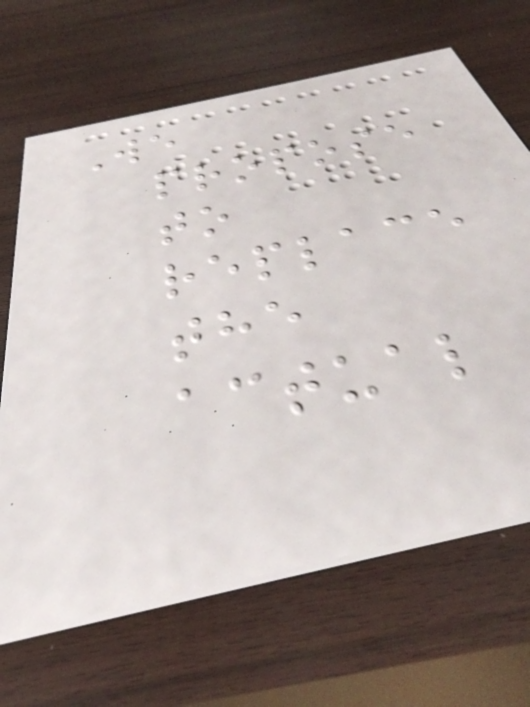We
propose
to
replace
the
actual
